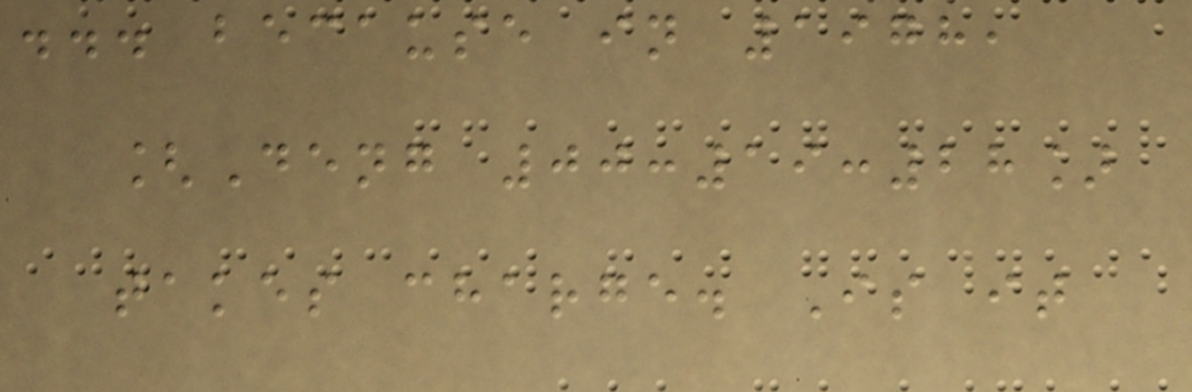... because in 1978,
[Deng 00:19:28]
takes charge. Is it
